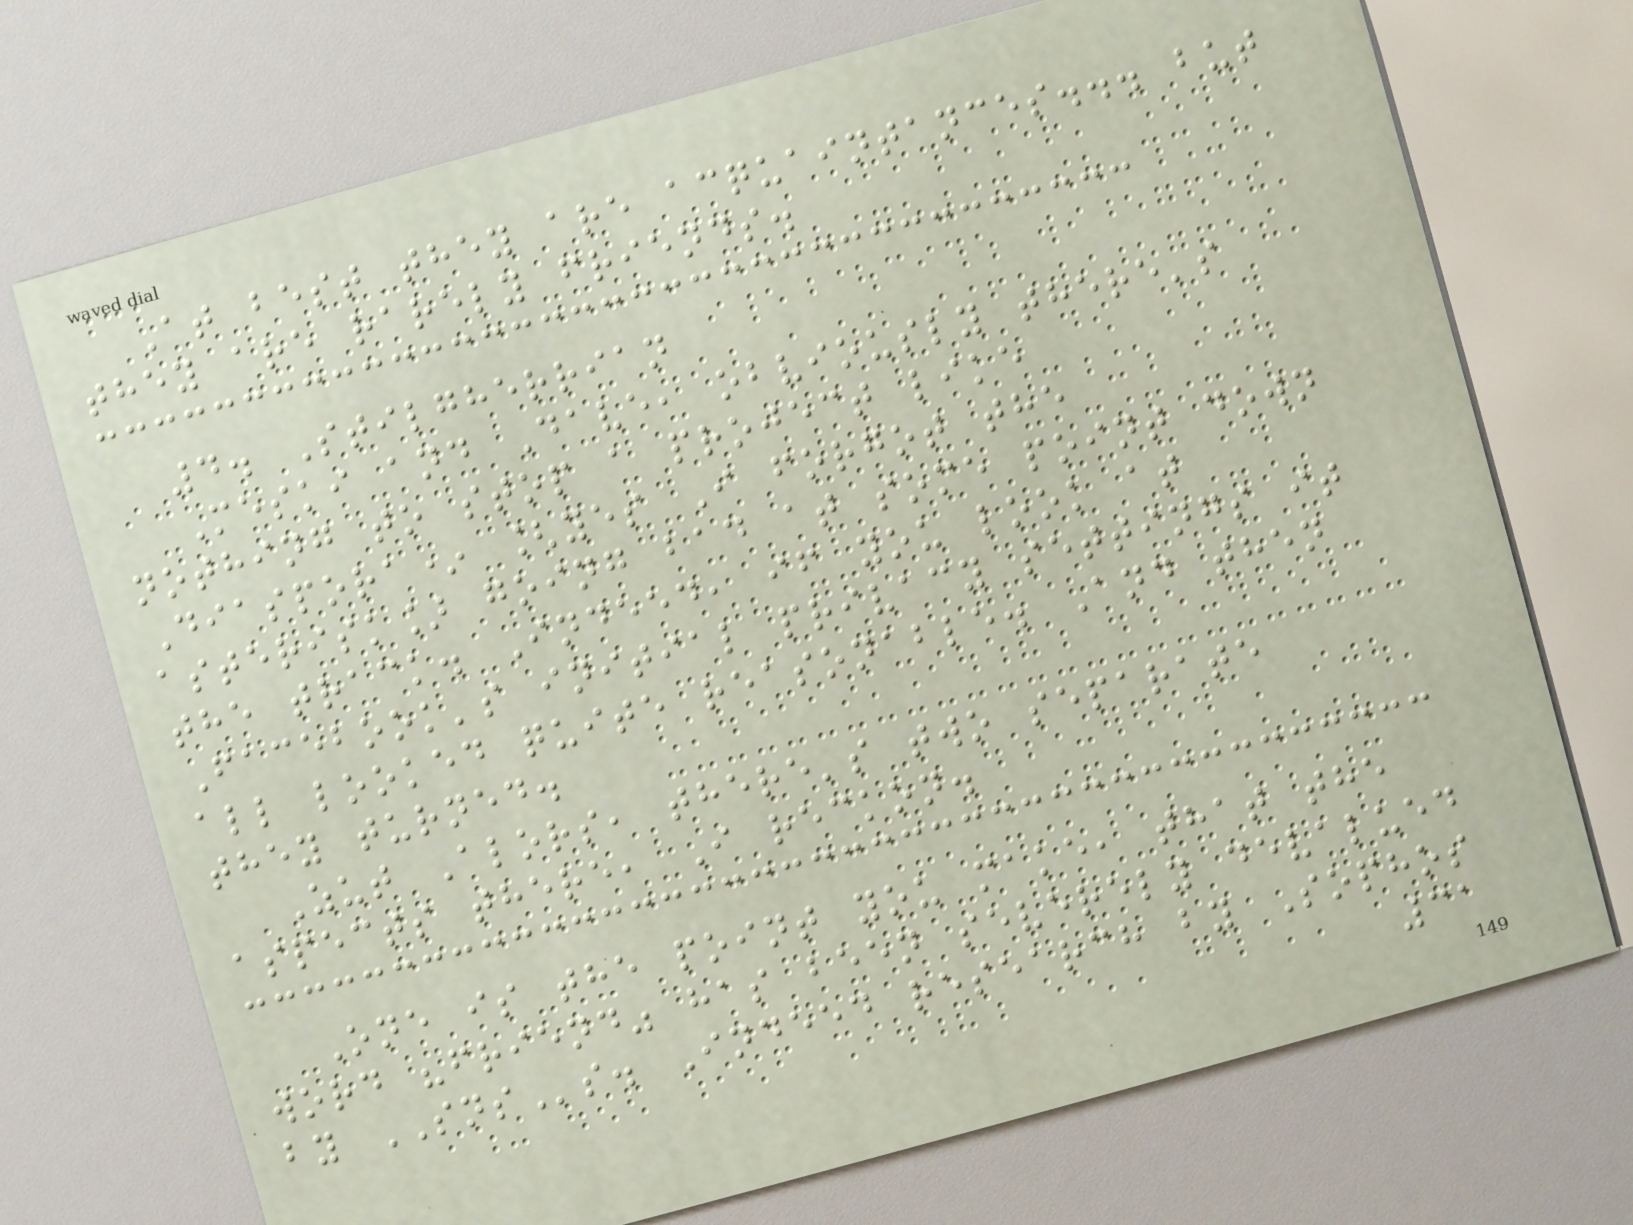At best they are acquaintances... but
they are rarely friends.
4. Stilgherrian
Meski and Dave, obviously there's
nothing to stop a project like
Diaspora* [yes I forgot the
asterisk] going bad at some point down
the track. Indeed, if you look at
Facebook's initial privacy settings it
all looked quite reasonable. And then
they turned.
Zut Alors, there's two separate
aspects there, I reckon.
One is the point you make, that the
word "friend" has been severely devalued
by SNSs. Indeed research by Sophos
31
